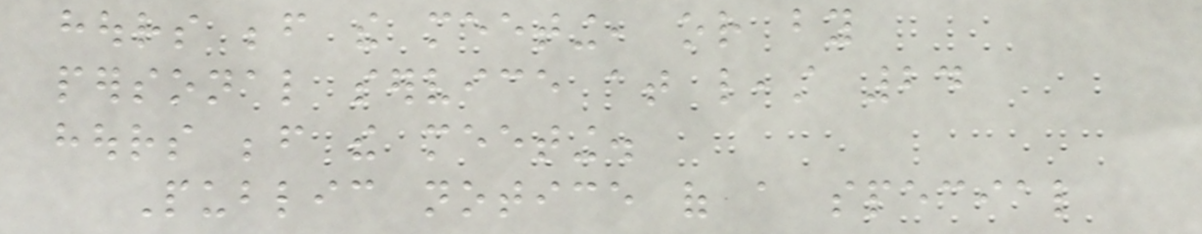hours before the meeting, or by
personal service at least 24
hours before the meeting.
Public notice of a special
